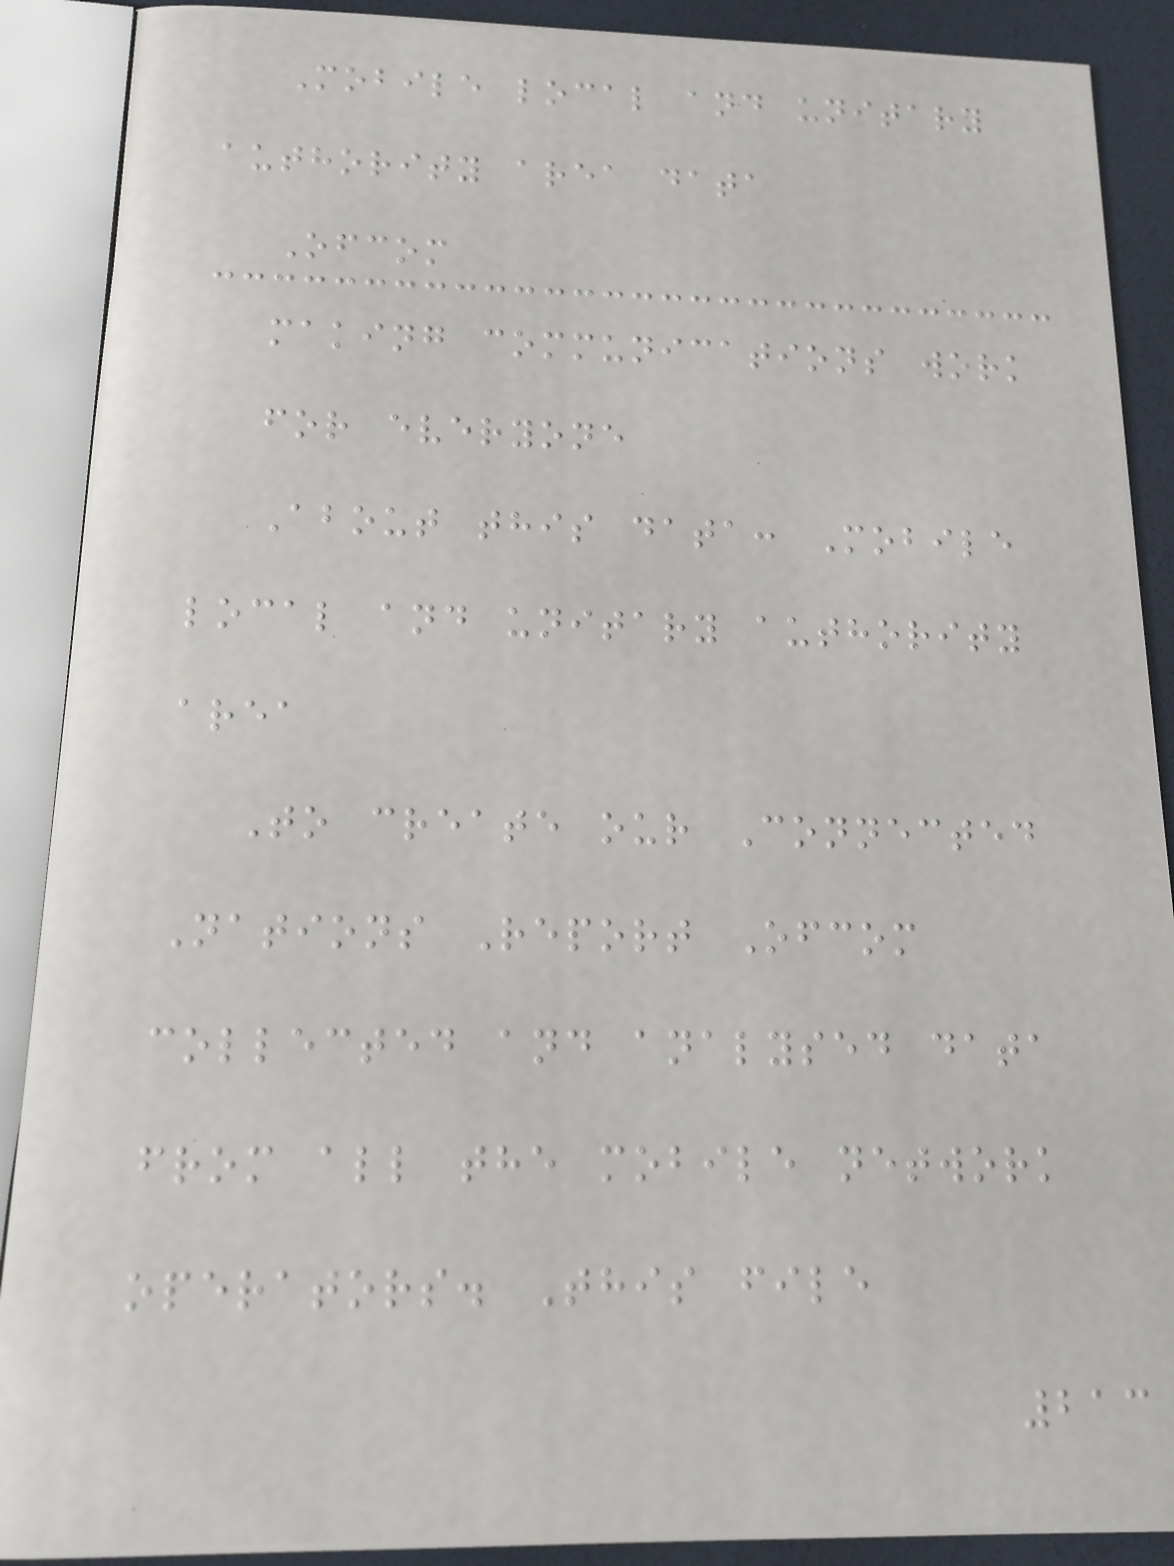Mobile local and unitary
authority area data
Ofcom
making communications work
for everyone
About this data: Mobile
local and unitary authority
area
To create our Connected
Nations Report Ofcom
collected and analysed data
from all the mobile network
operators. This file
213
